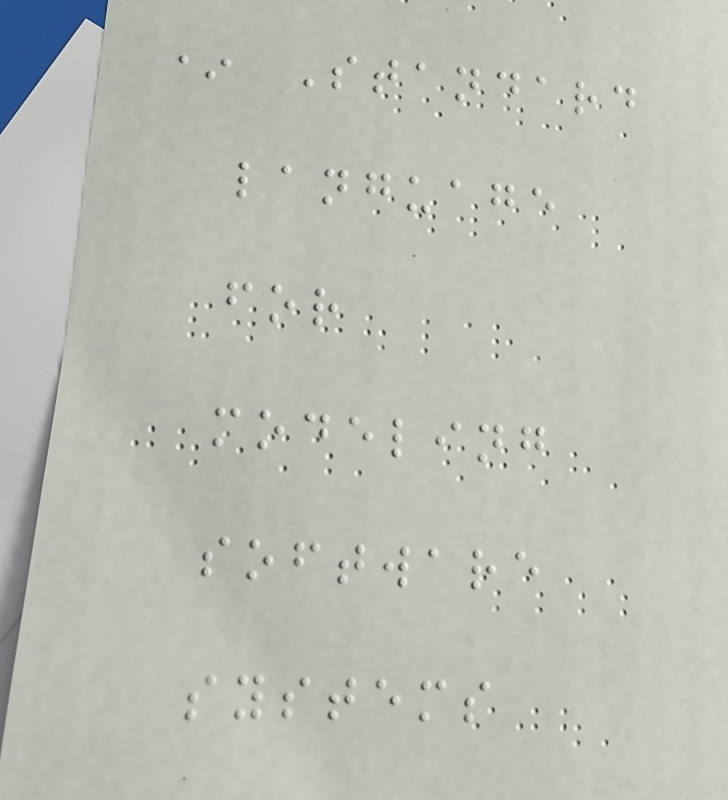* Standard
language
for
modeling
software
systems
